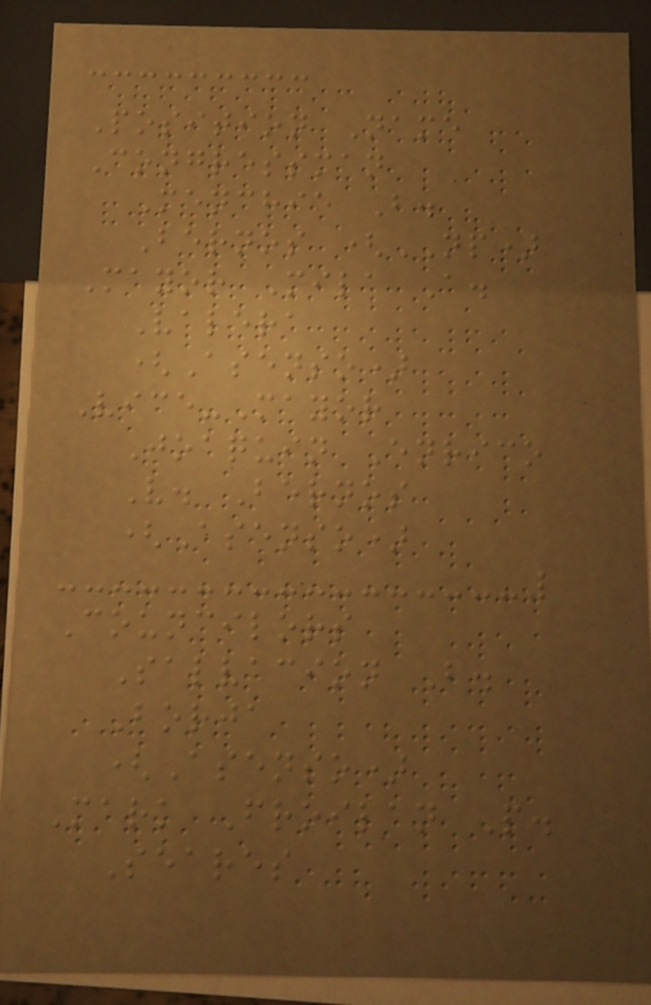Position Name
Congressman
Menchie B.
Bernos (NP)
Mayor Mila A.
Valera
(Asenso)
Vice-Mayor
Joaquin Enrico
V. Bernos
(Asenso)
Councilors
Salvacion B.
Borja
(Asenso)
Mark Froilan P.
Seares
